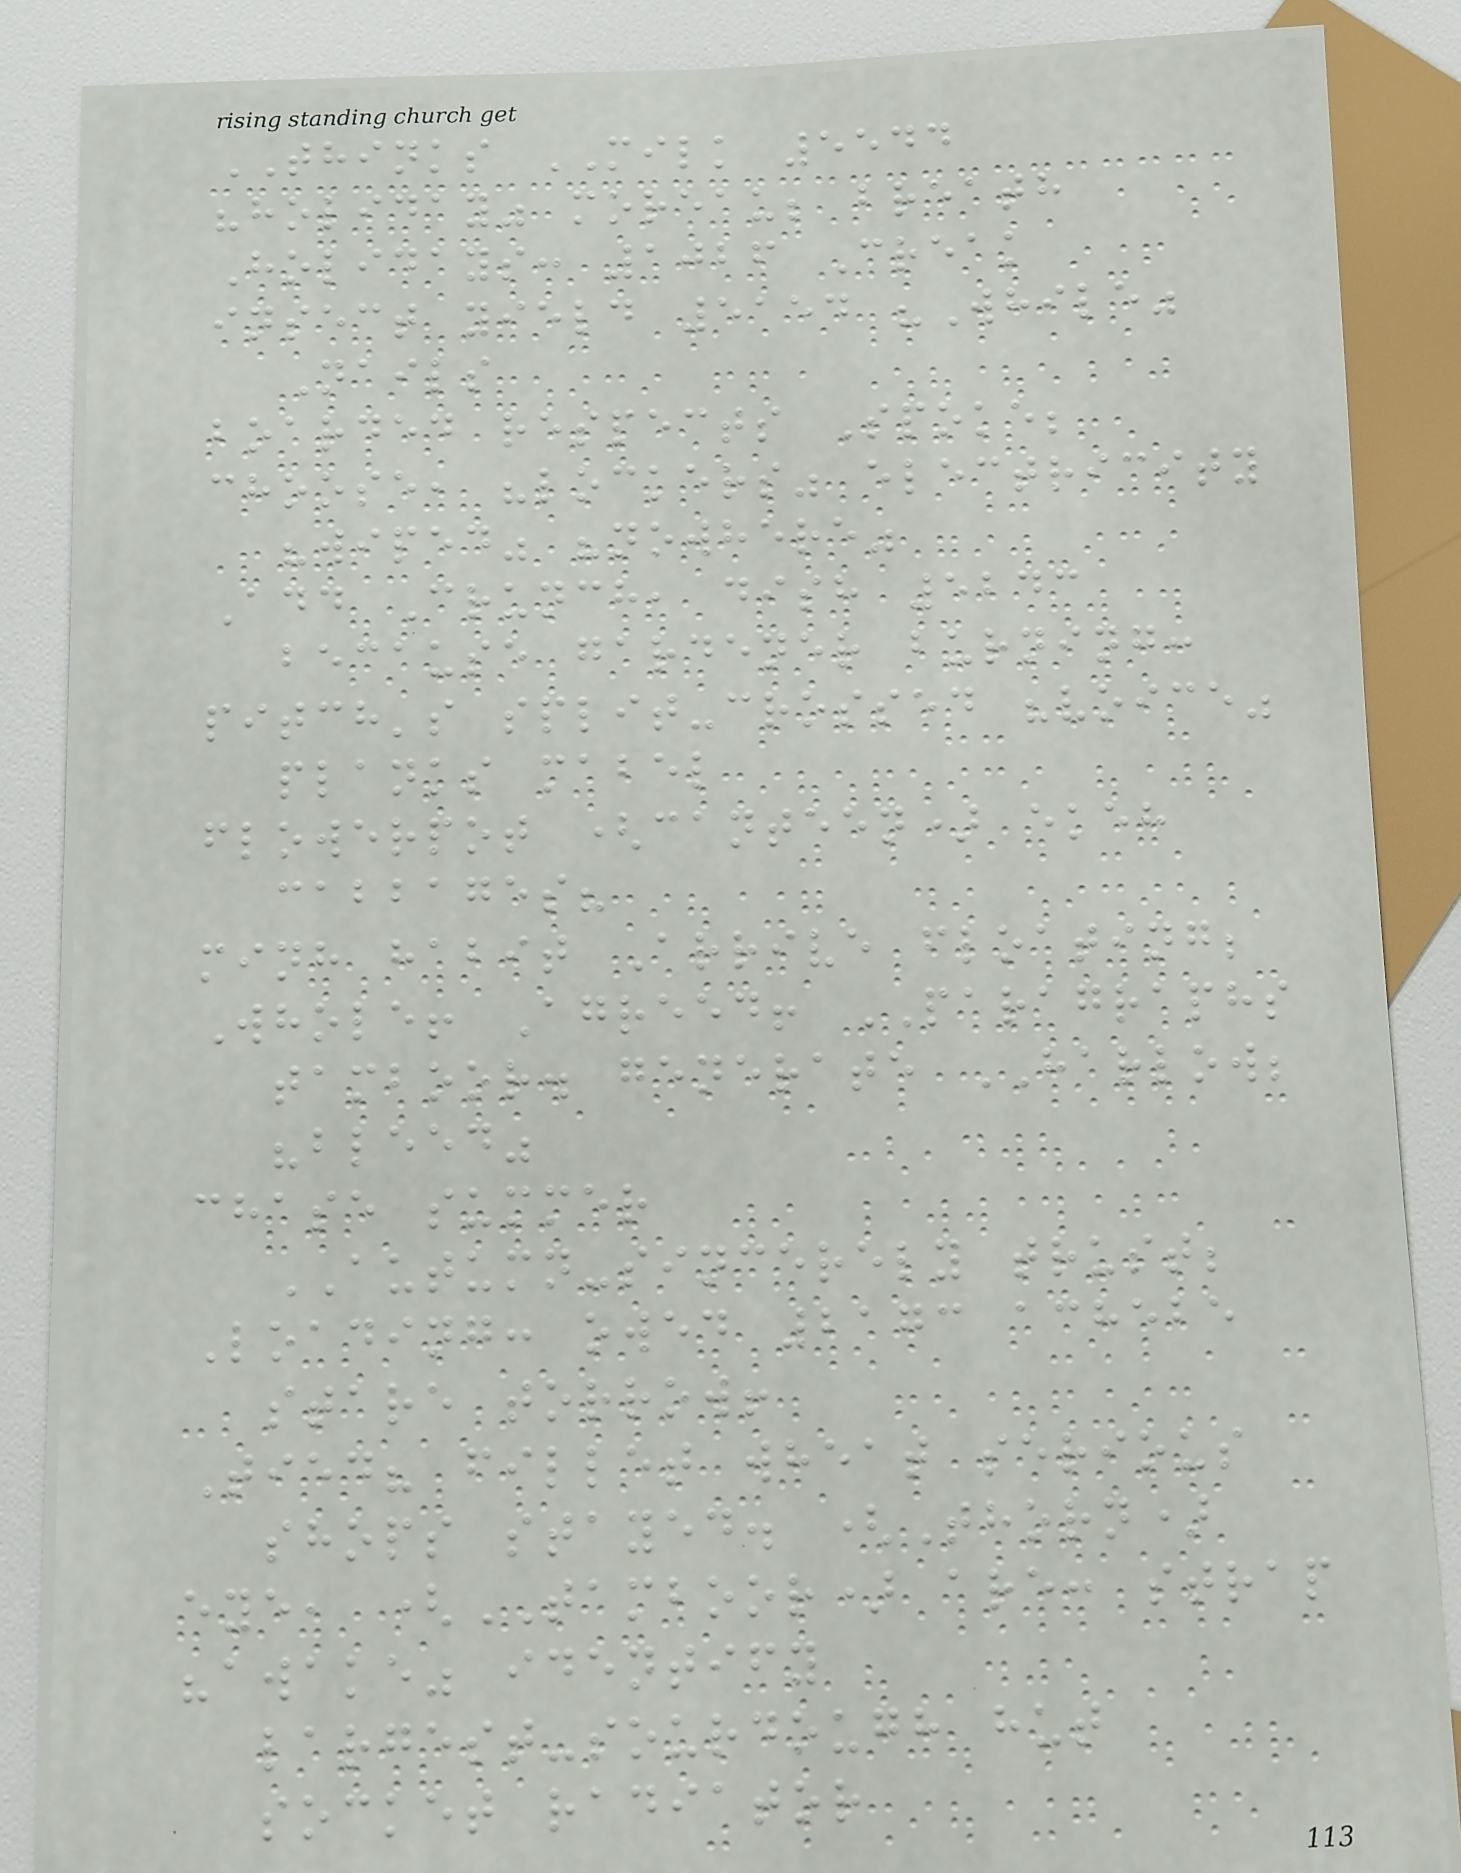THINKS MILK 5544
"holiday" moreau; breath
Holidays: 1026 Creak
insect yield 5154 "While"
Nails
boarded respects Spoke;
choose, "lockers" electricity
"wiped" "nowhere"
Add Crunch, dish 5243
because gardener burning:
pitch's split-crossed "voice"
planks mabel
flowerpot (canteen) ekeh
cabbages?
minh habit Arrive floating;
Whole! Agreed! PARAGRAPHS
tamboor. generate HARLOW;
"bleed"
chase summer
AUTUMN-sincerely trust;
Loading: owed 2173 achebe
stare torrow!
Tied? fillet wheat serious
shops stayed. (Thorn)
eye, (TAMBOOR) are: strap
"awake" identify
largest-sourdough hut
socket radiator
